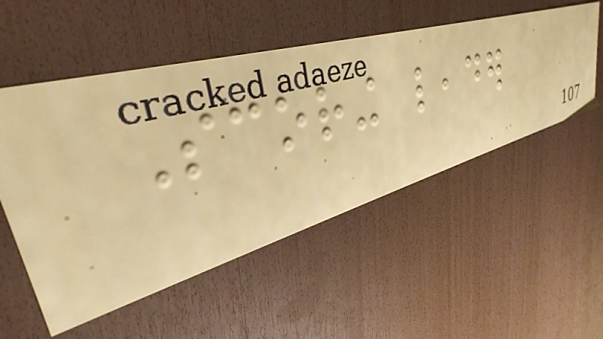Scoring leader
